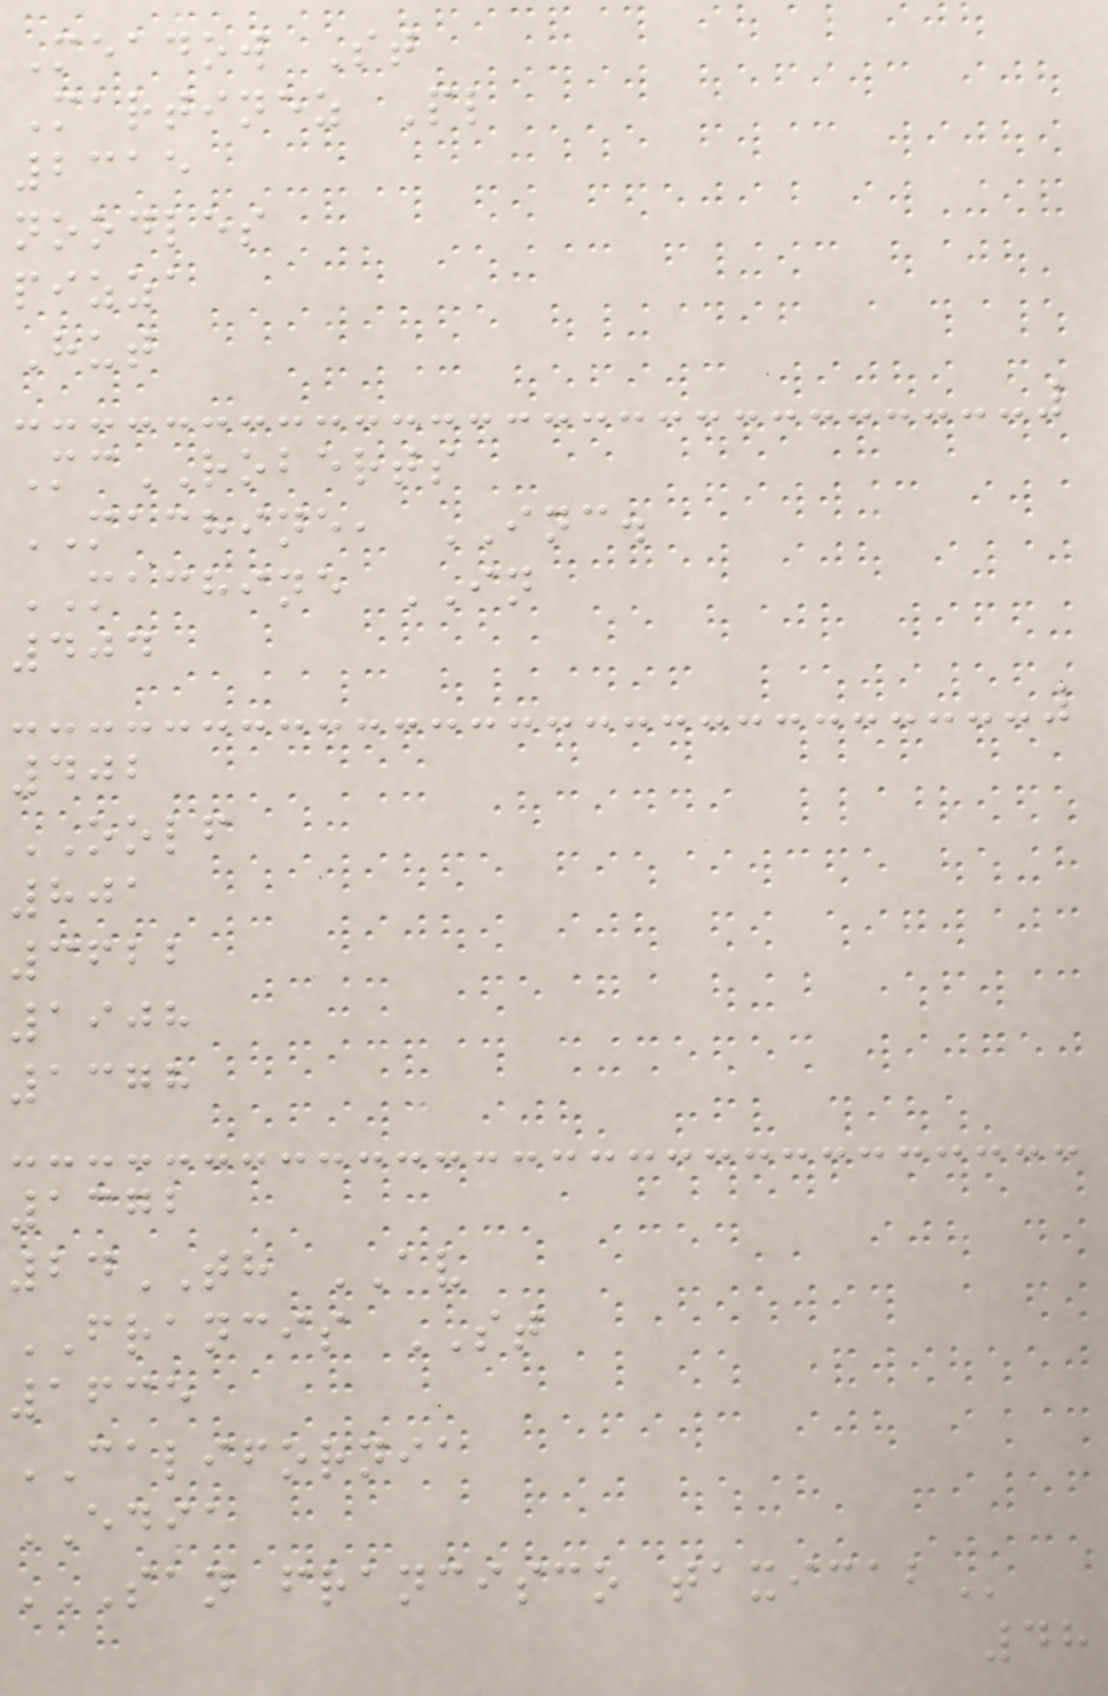Meadow St
Martinez Pl
2315
noodles
pizza
Hut
McROBERTS
MACHINE, INC.
MACHINE IN
404
402
OOLF
801
3622
1908
1378
1372
24TH AV
FRANCIS ST
1635
CALIFORNIA
EDIA
SAN FRANCISCO TAXICAB
48
